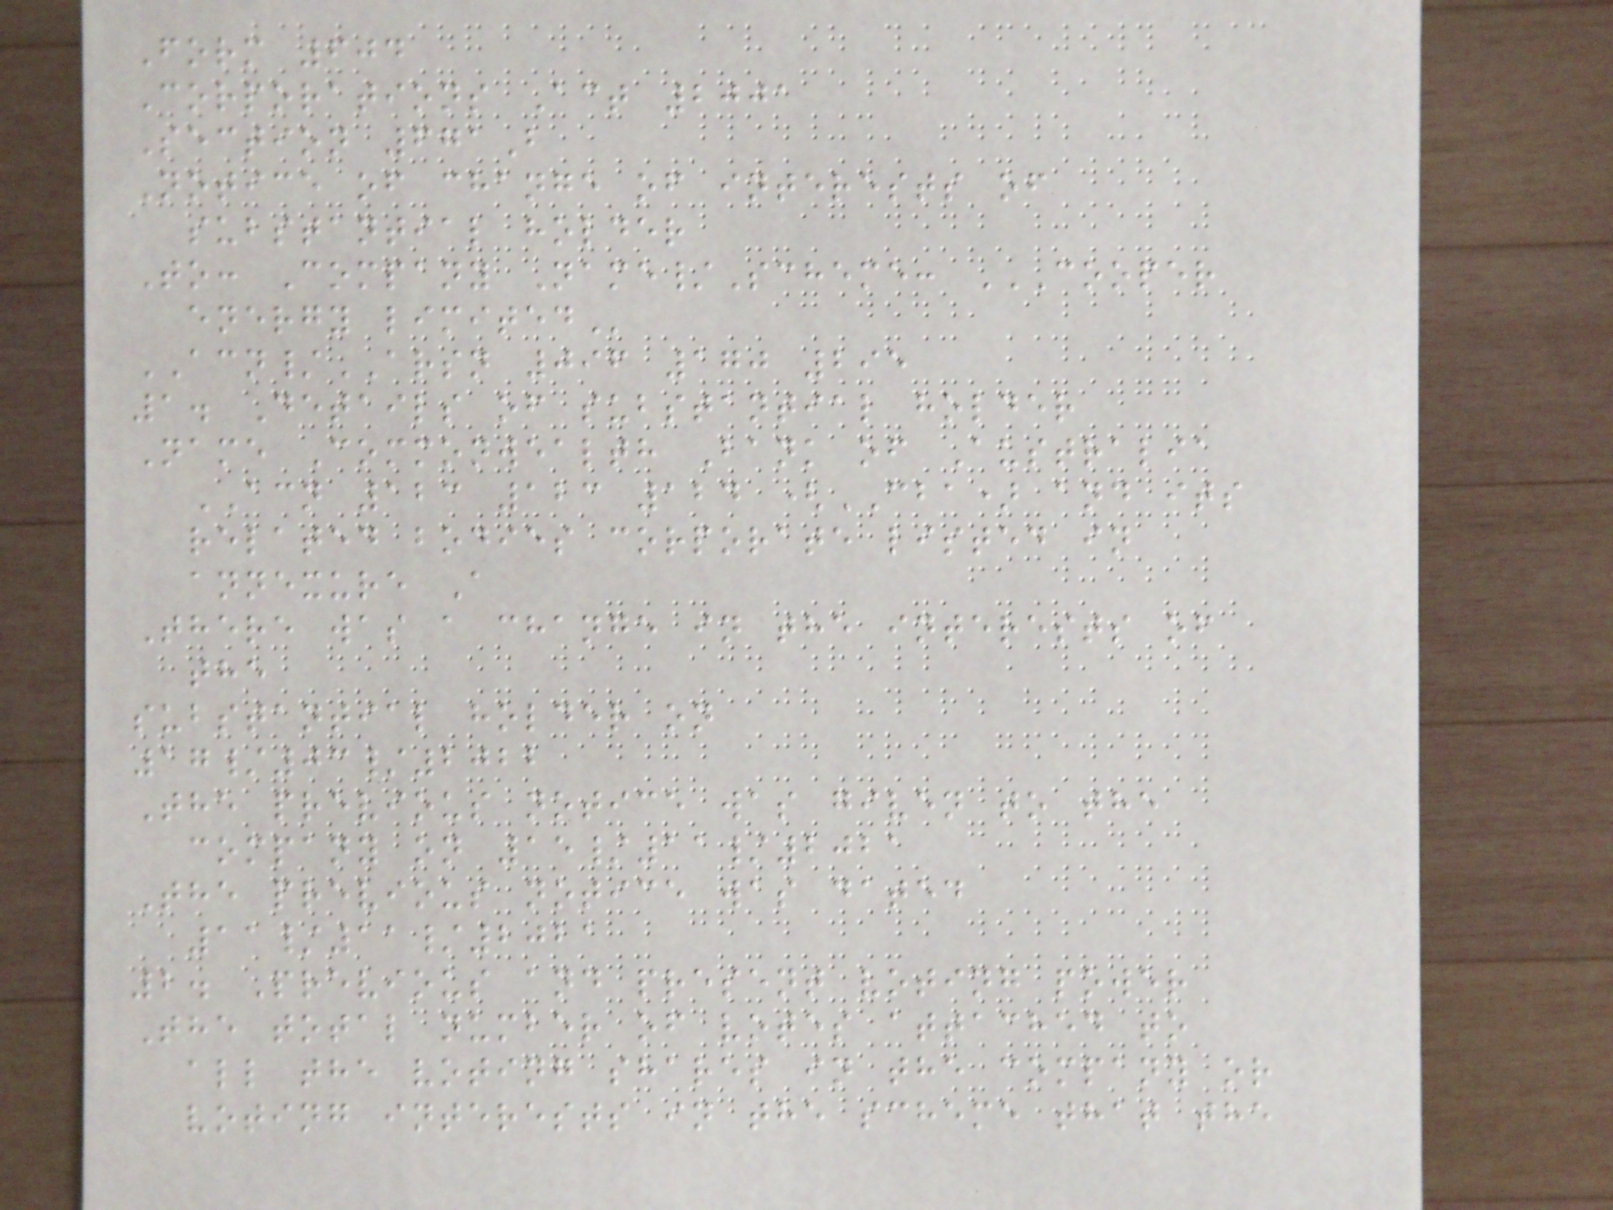Form 604
Corporations Act 2001
Section 671B
Notice of change of interests of
substantial holder
To: Company Name/Scheme: COOPER
ENERGY LIMITED
ACN/ARSN 096 170 295
1. Details of substantial holder
Name Commonwealth Bank of Australia
ACN 123 123 124 (CBA) and its
related bodies corporate listed in
annexure A
There was a change in the interests of
the
substantial holder on
17/03/2022
The previous notice was given to the
company on 15/11/2021
The previous notice was dated
11/11/2021
2. Previous and present voting power
The total number of votes attached to
all the voting shares in the company or
voting interests in the scheme that the
